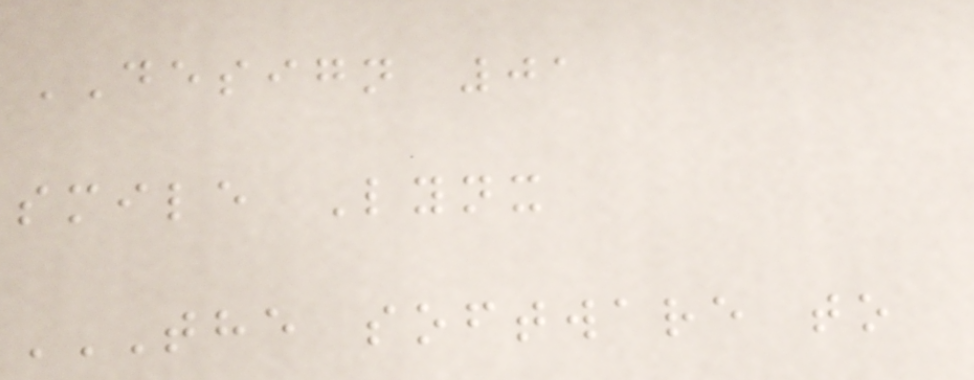DESIGN 01
smile Lynx
THE SOFTWARE TO
